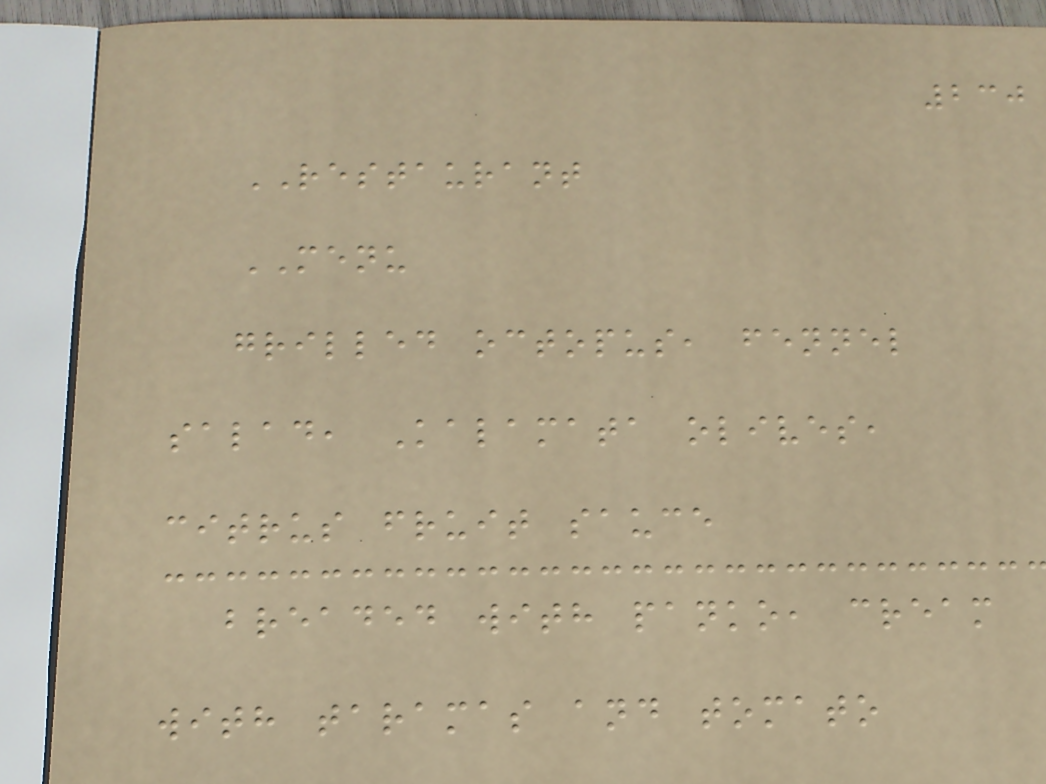230
RESTAURANT
MENU
grilled octopus, fennel
salad, Kalamata olives,
citrus fruit sauce
breaded with panko, cream
with taramas and tomato
